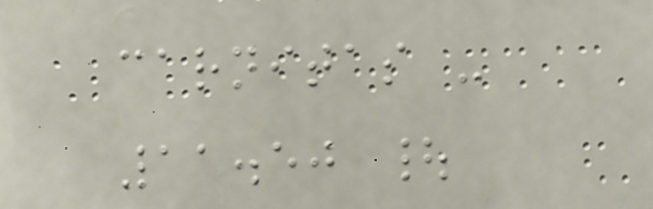carnitas -
11.50 |
